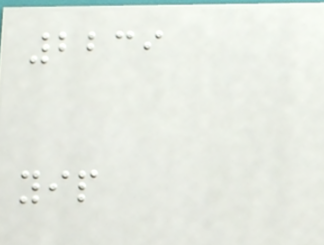2239
yip
